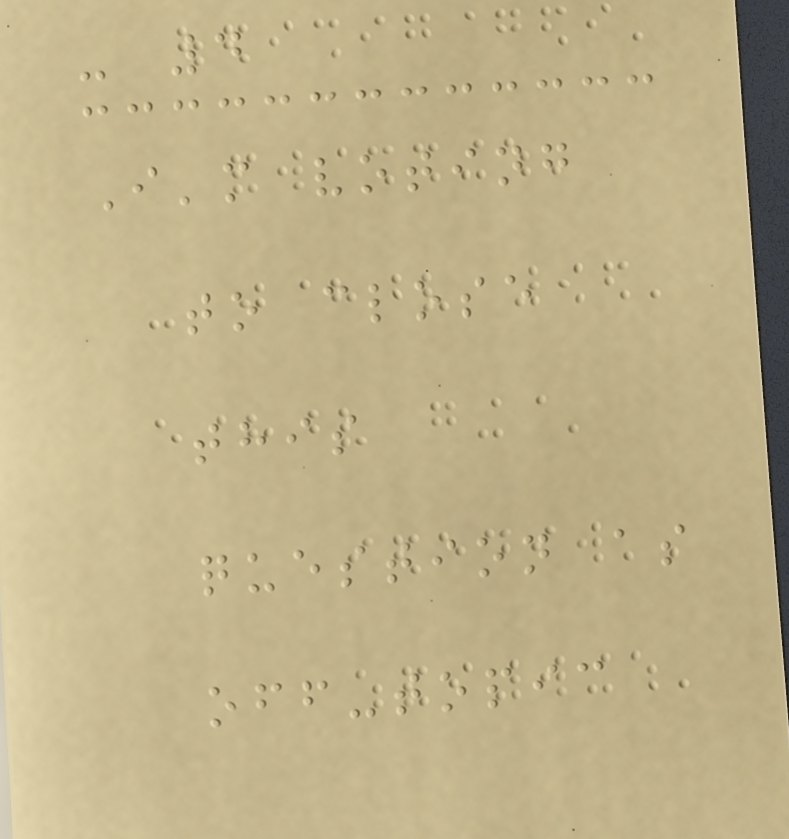- 4
I'm voting
to close
this
question as
off-topic
